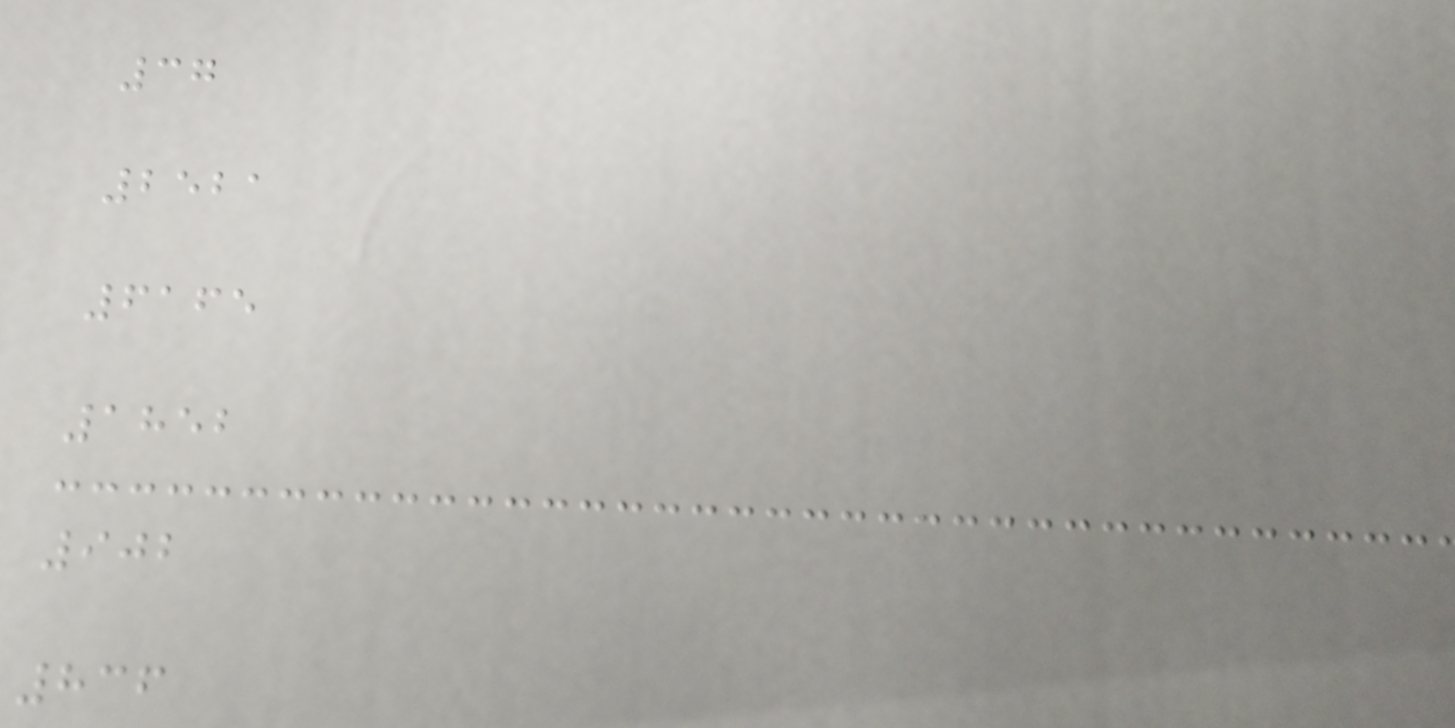37
2521
6165
1852
902
836
